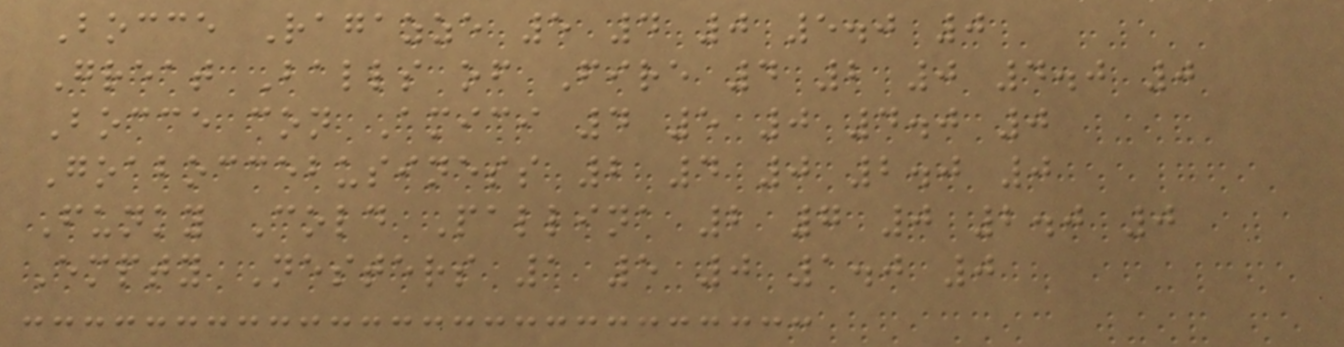Bocce Ragazze 5 4 0 5.0 0
Great Balls of Fire 4 2 0 4.0 0
Bocce con Amici 4 5 0 4.0 0
Goaboccebusiness 2 4 0 2.0 0
Funky Cold Pallina 2 7 0 2.0 0
Empty Nesters 1 5 0 1.0 0
